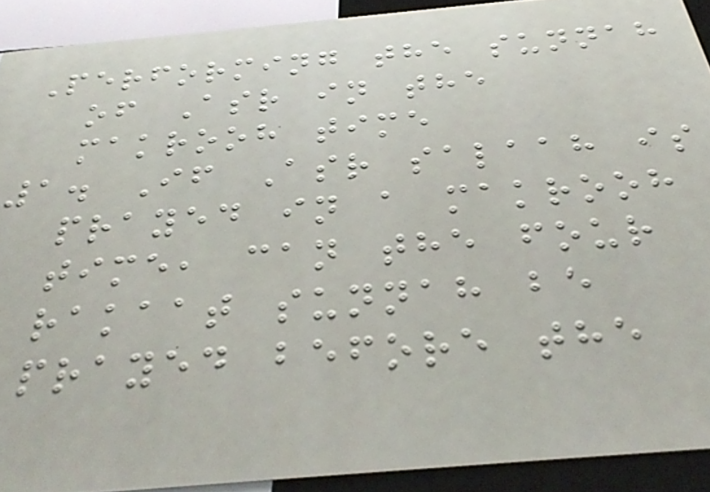Performing the sunnah
of Asr in the
makrooh time
1. If Asr salaah is
prayed in a makrooh
time, can the four
rakaat sunnah be
prayed before the
